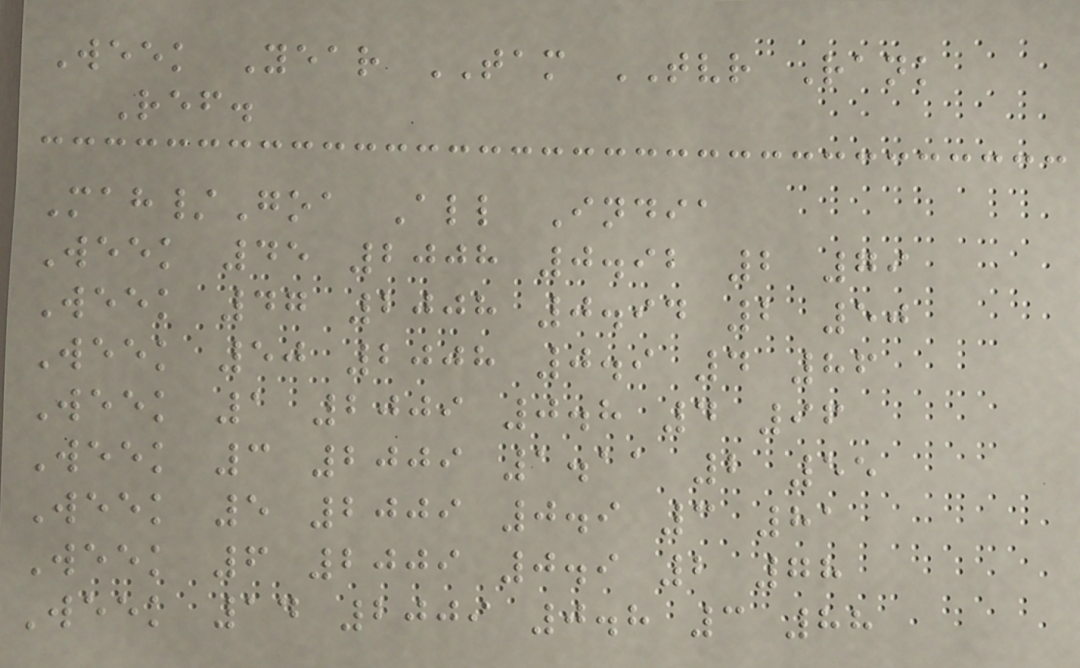Week Year TAM TVR Rank
Ref.
Mah/Goa All India
Week 45 2008 0.92 2 79
Week 47 2008 0.94 2 50
Week 50 2008 0.9 4 86
Week 1 2009 0.8 4 96
Week 3 2009 1.11 2 55
Week 5 2009 0.9 3 81
Week 6 2009 0.9 2 78
Week 14 2009 0.8 3 88
